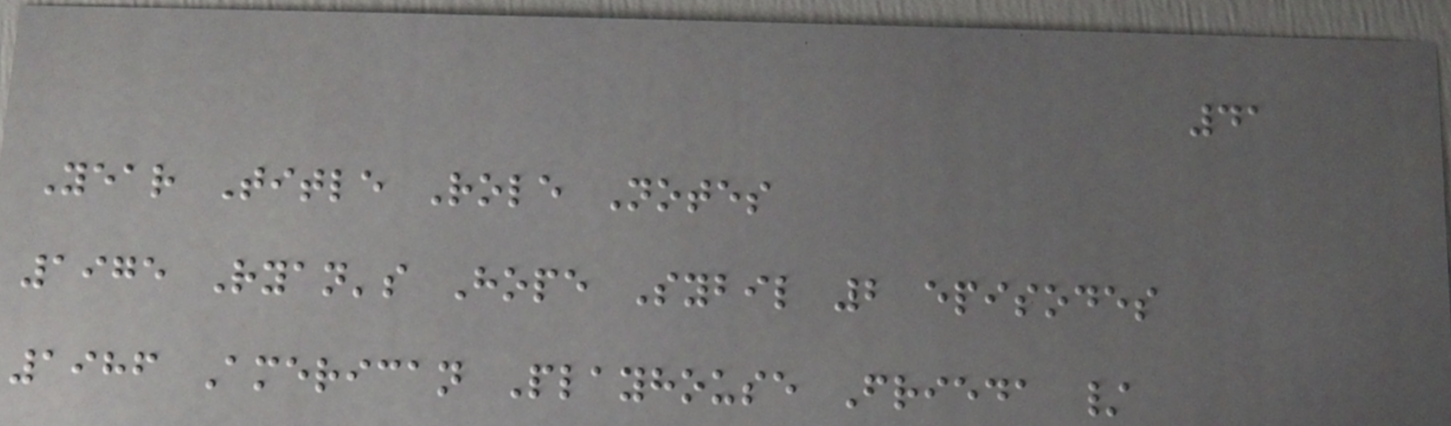41
Year Title Role Notes
1975 Ryan's Hope Sybil 2 episodes
1986 American Playhouse Frieda /
